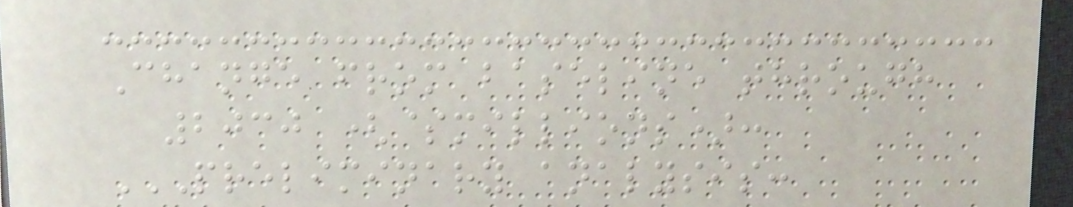Change from baseline through
2030 ($millions):
PRELIMINARY ANALYSIS:
